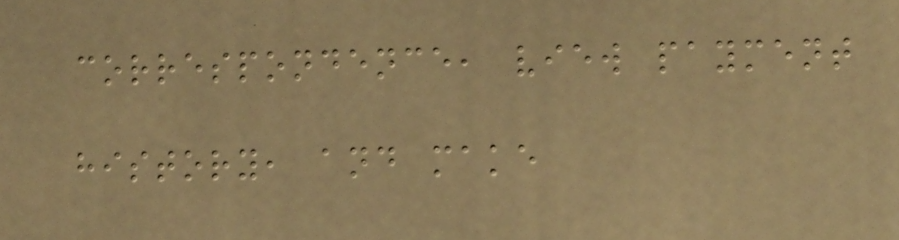correspondence, view payment
history, and make
